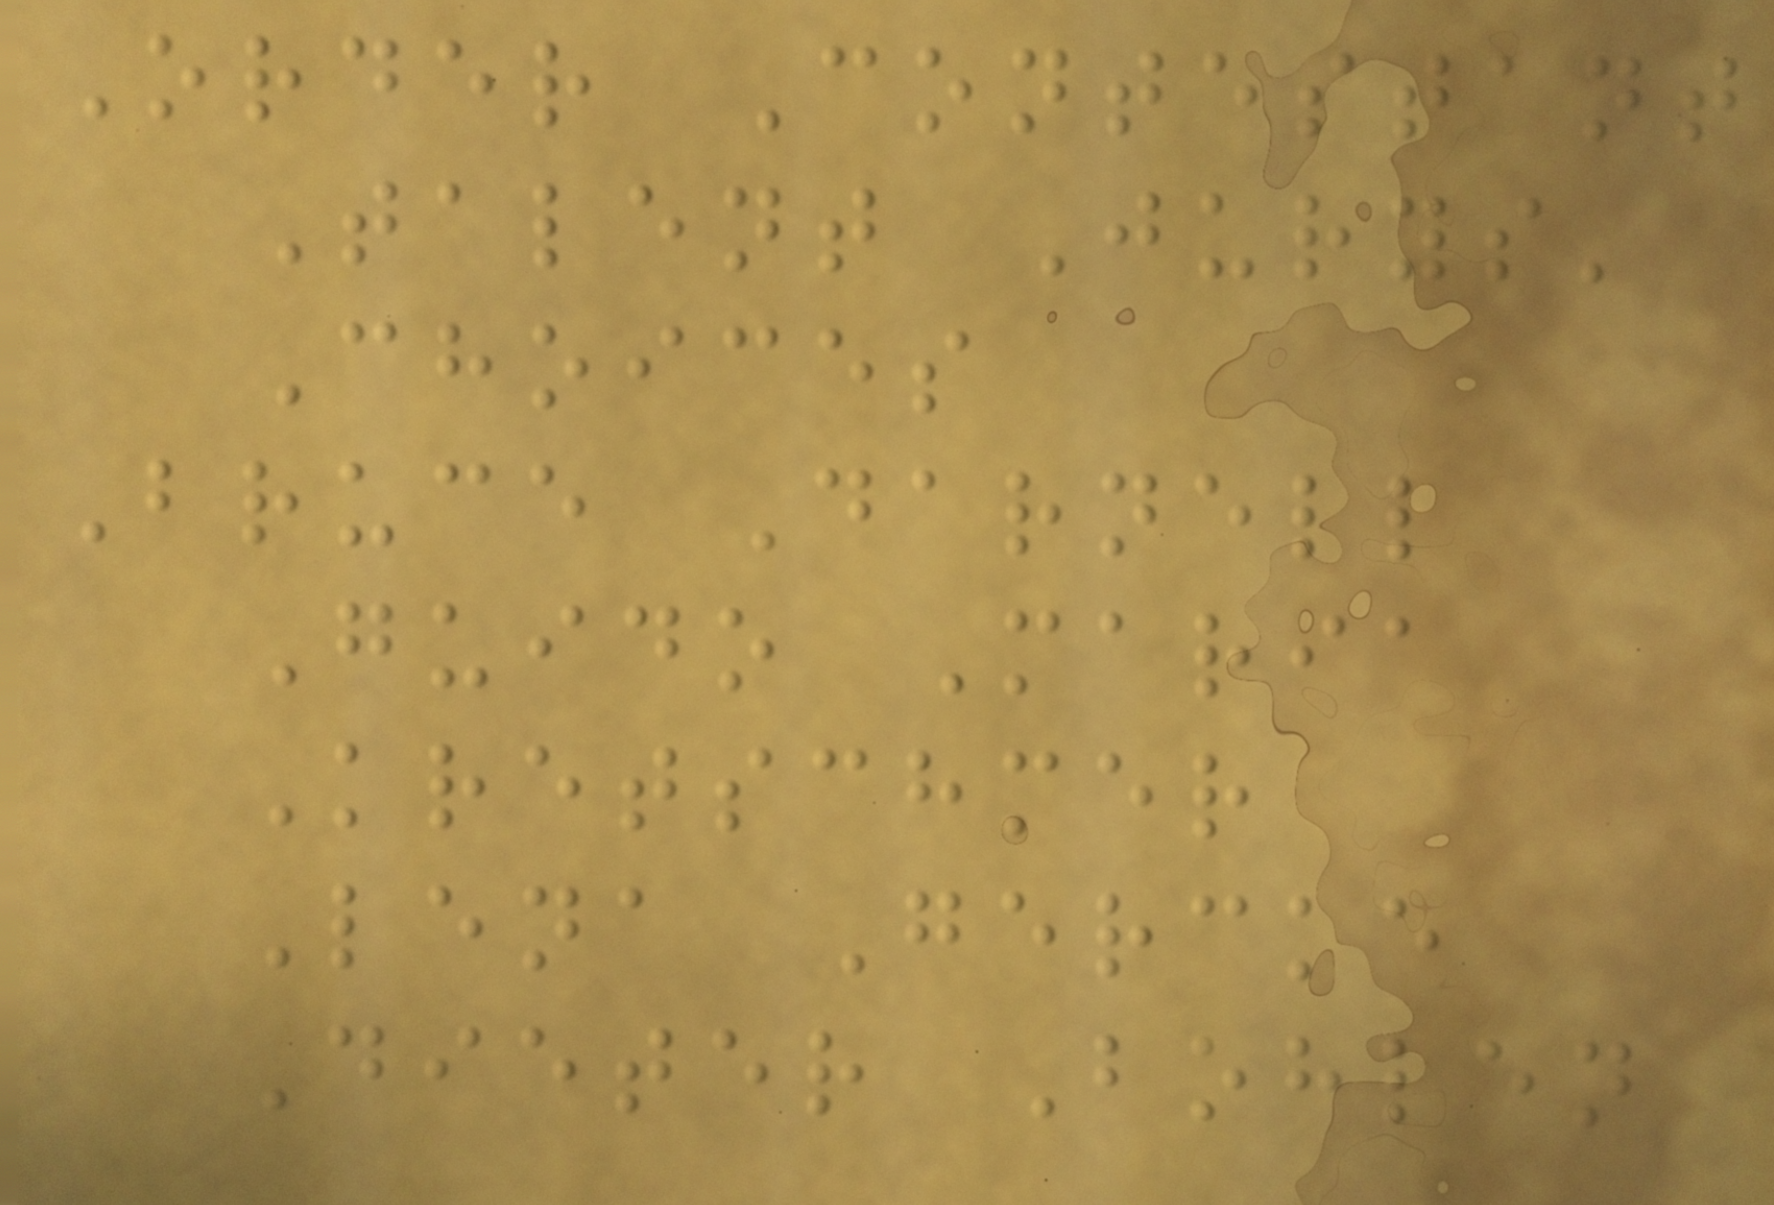Order Contestant
Talent Jurys'
Choices
Bruce Darnell
Guido Maria
Kretschmer
Lena Gercke
Dieter Bohlen
